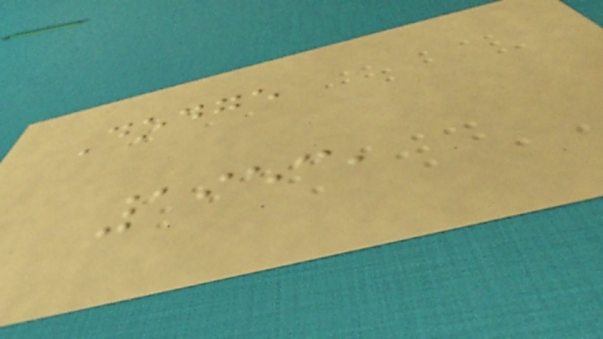Dodge
1953,
